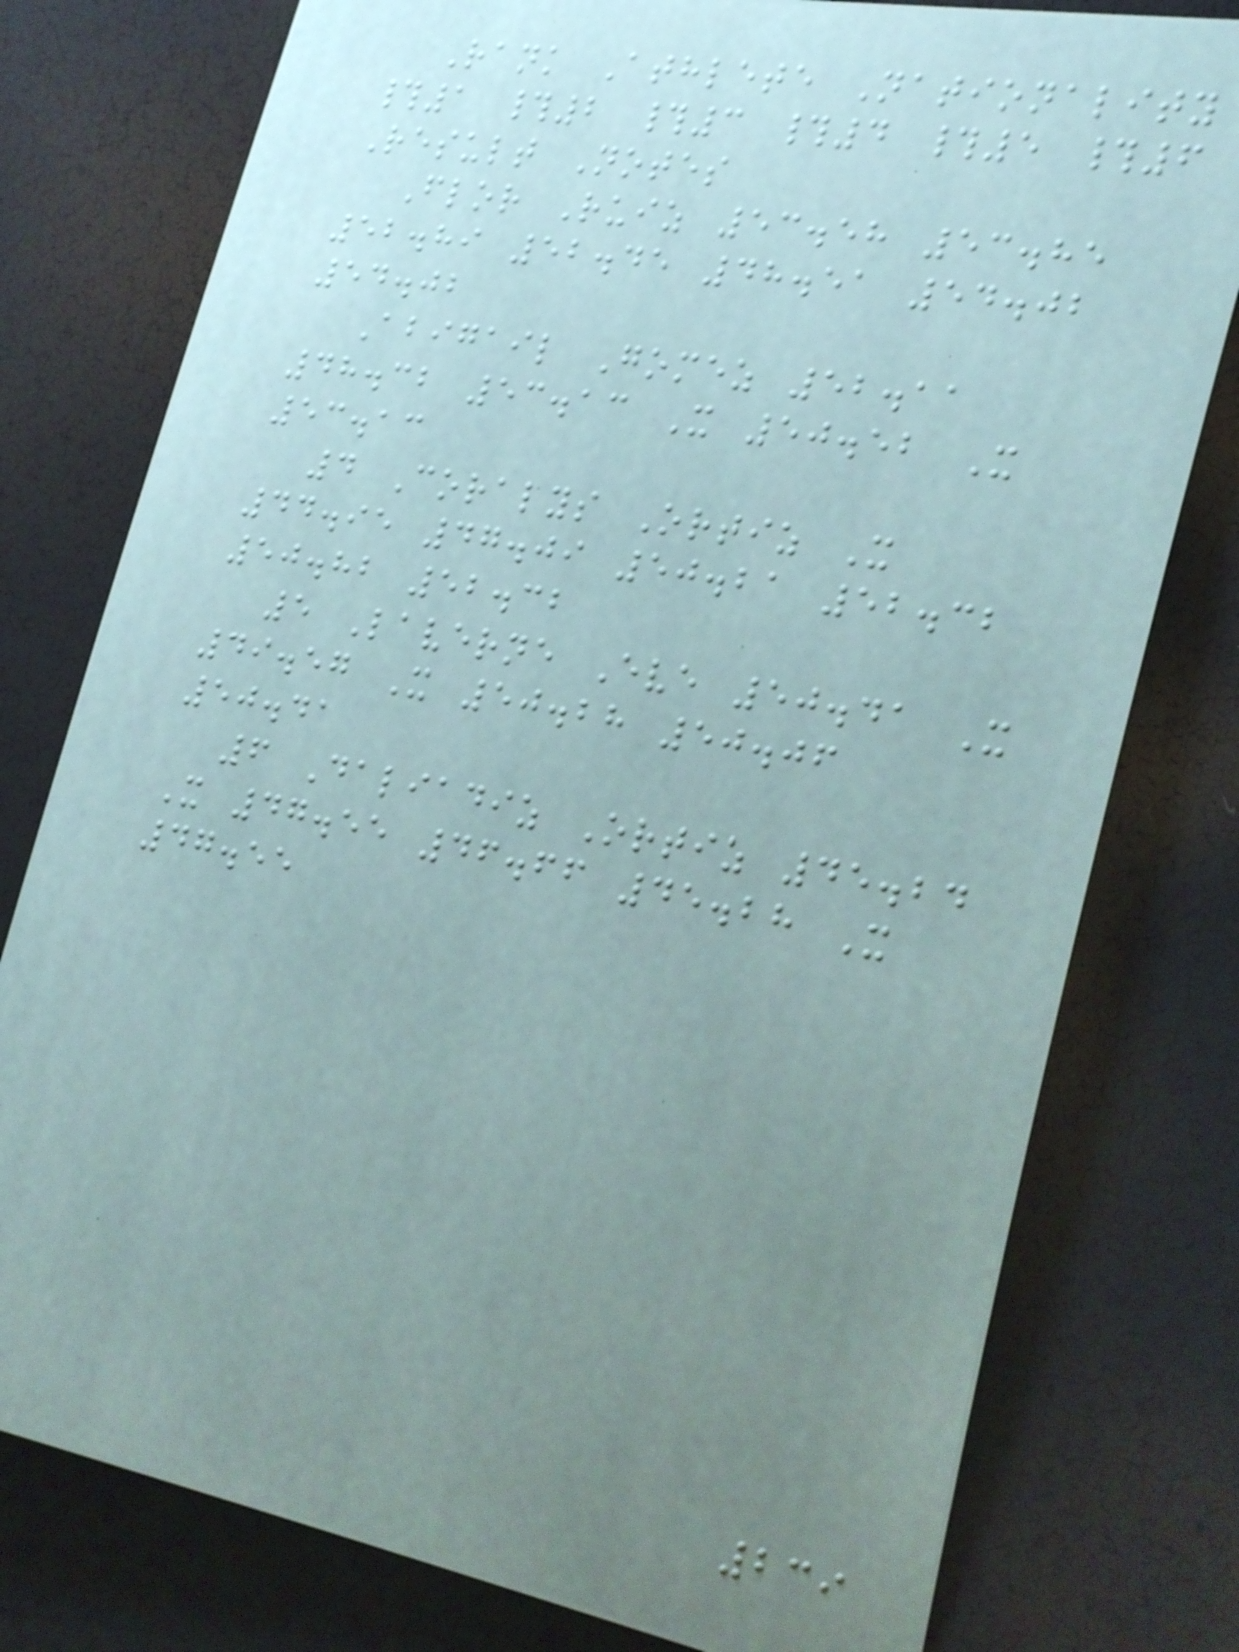Rank Athlete Nationality
#1 #2 #3 #4 #5 #6
Result Notes
Flor Ruiz 53.58 53.85
52.89 52.45 48.51 54.02
54.02
Abigail Gomez 52.11
48.32 53.13 X 50.52 X
53.13
4 Coralys Ortiz X
44.95 47.09 50.21 52.32
50.82 52.32
5 Laverne Eve 50.41 X
49.57 X 50.28 50.06
50.41
6 Daliadiz Ortiz 45.24
X 47.55 46.66 45.28 X
47.55
239
